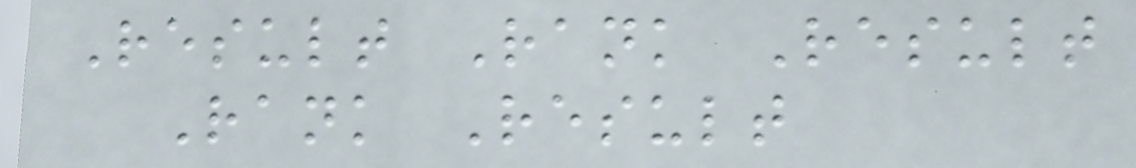Result Rank Result
Rank Result
